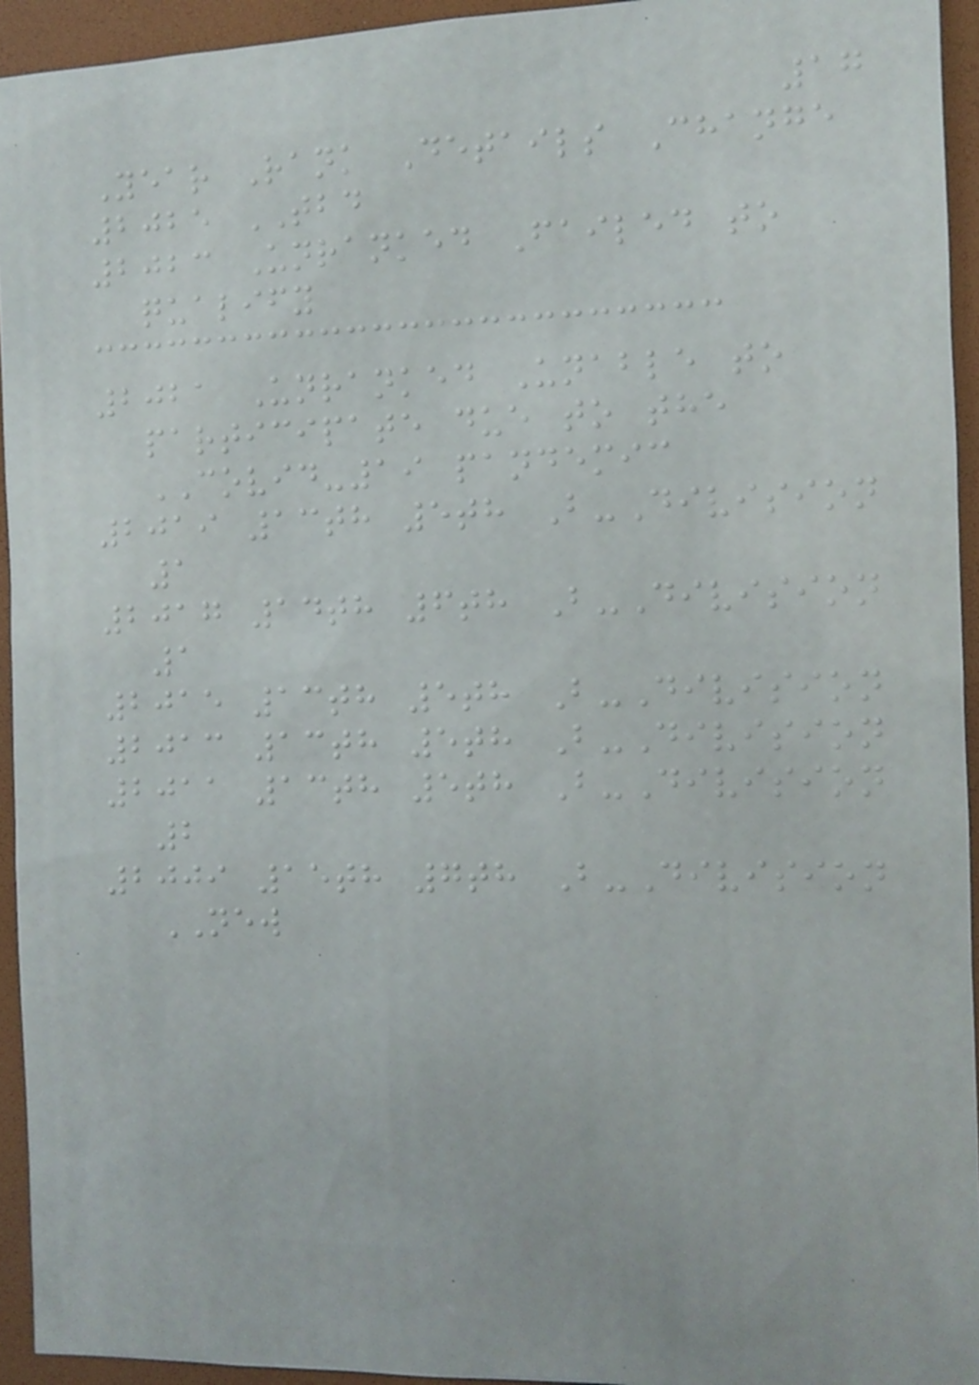17
Year Rank Details Change
2025 TBD
2023 Unranked Failed to
qualify
2021 Unranked Unable to
participate due to the
COVID-19 pandemic
2019 13th 5th B-Division
1
2017 14th 6th B-Division
1
2015 13th 5th B-Division
2013 13th 5th B-Division
2011 13th 5th B-Division
2
2009 15th 7th B-Division
NEW
